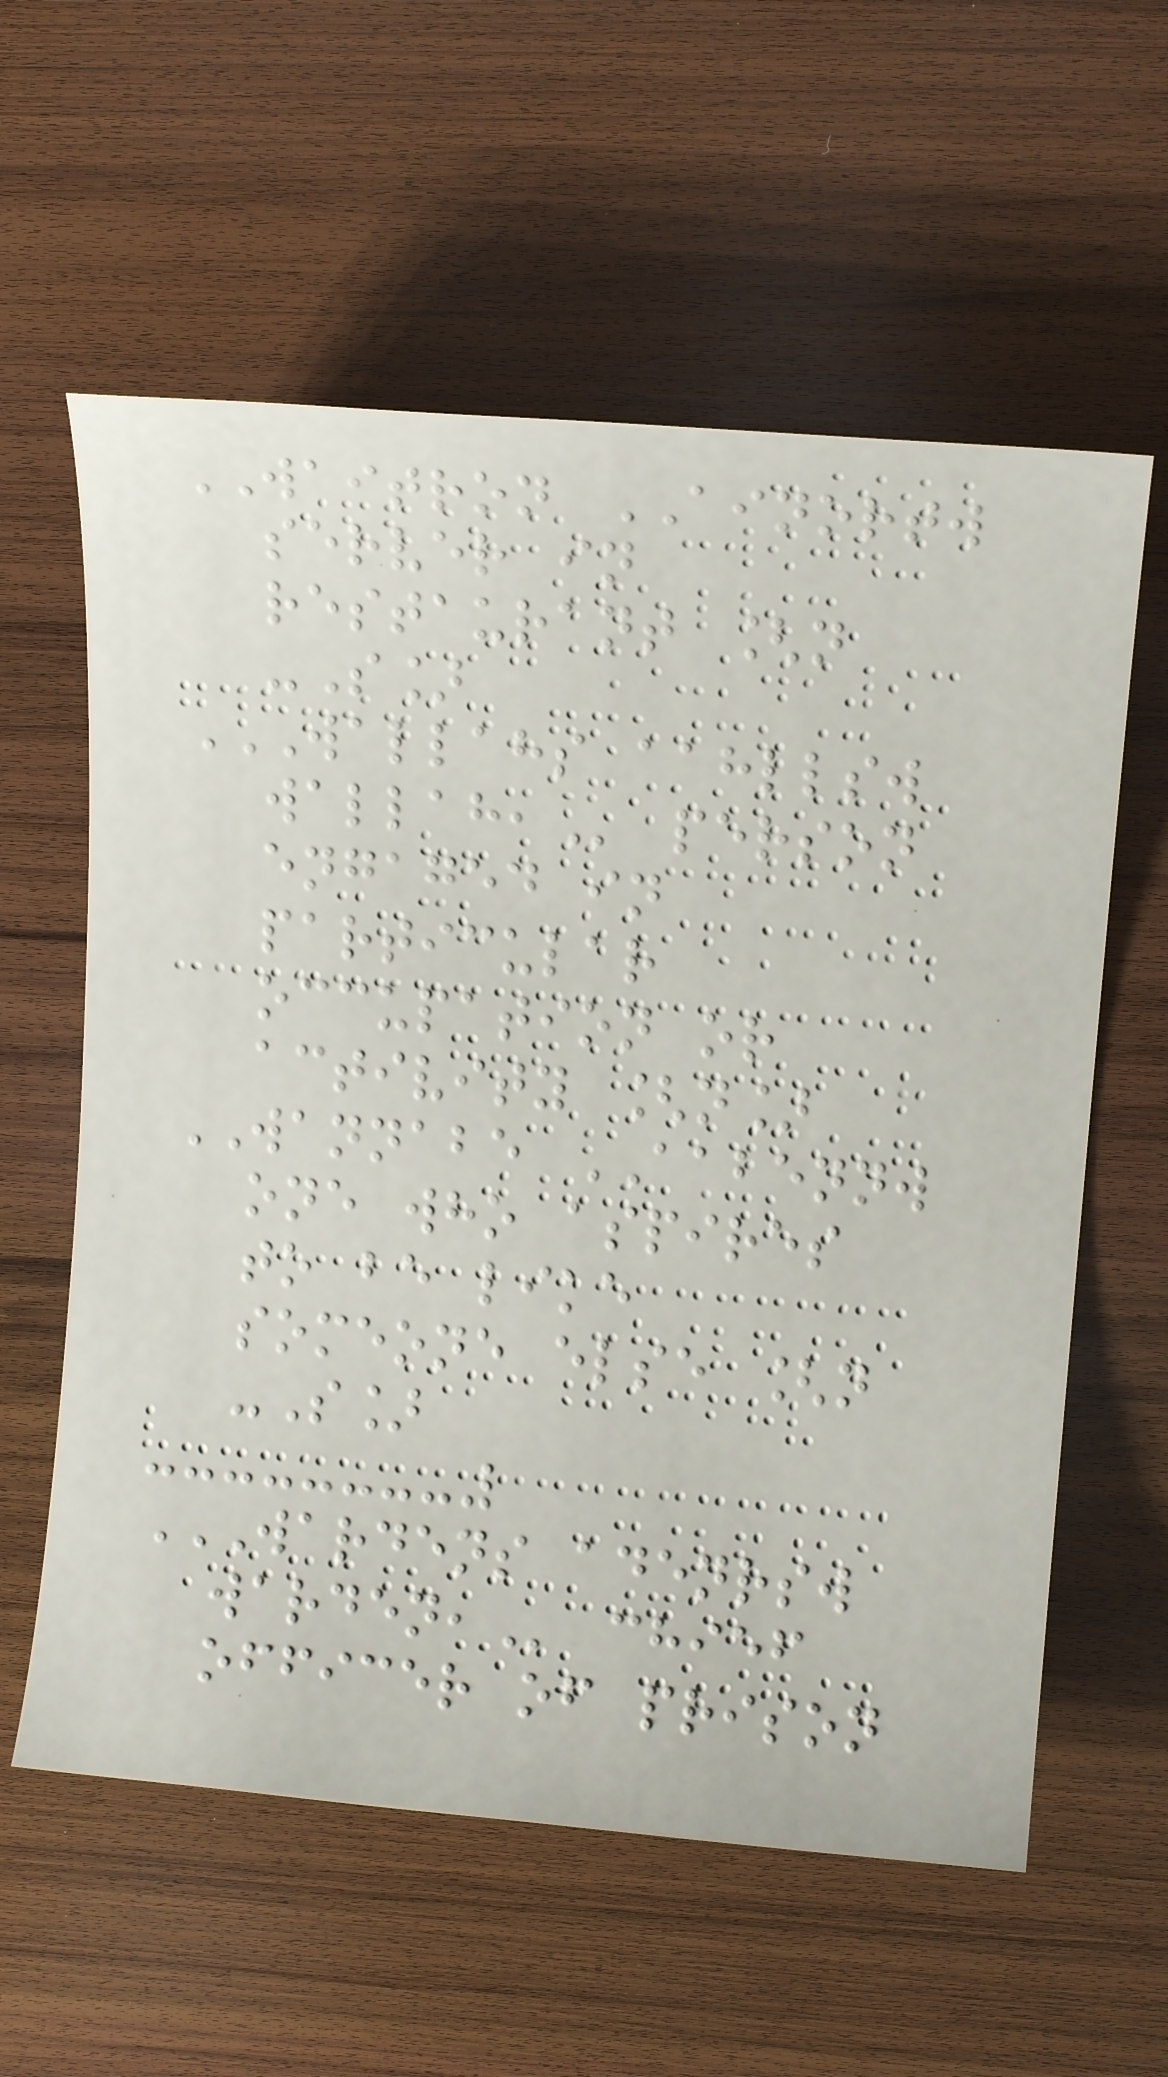WAITRON AINORTW
server in
restaurant [n
-S]
WALLAHS AAHLLSW
WALLAH, person
engaged in
particular
occupation or
activity [n]
WANNABE AABENNW
one who aspires
to be like
someone else [n
-S]
WARDENS ADENRSW
WARDEN, chief
officer of prison
